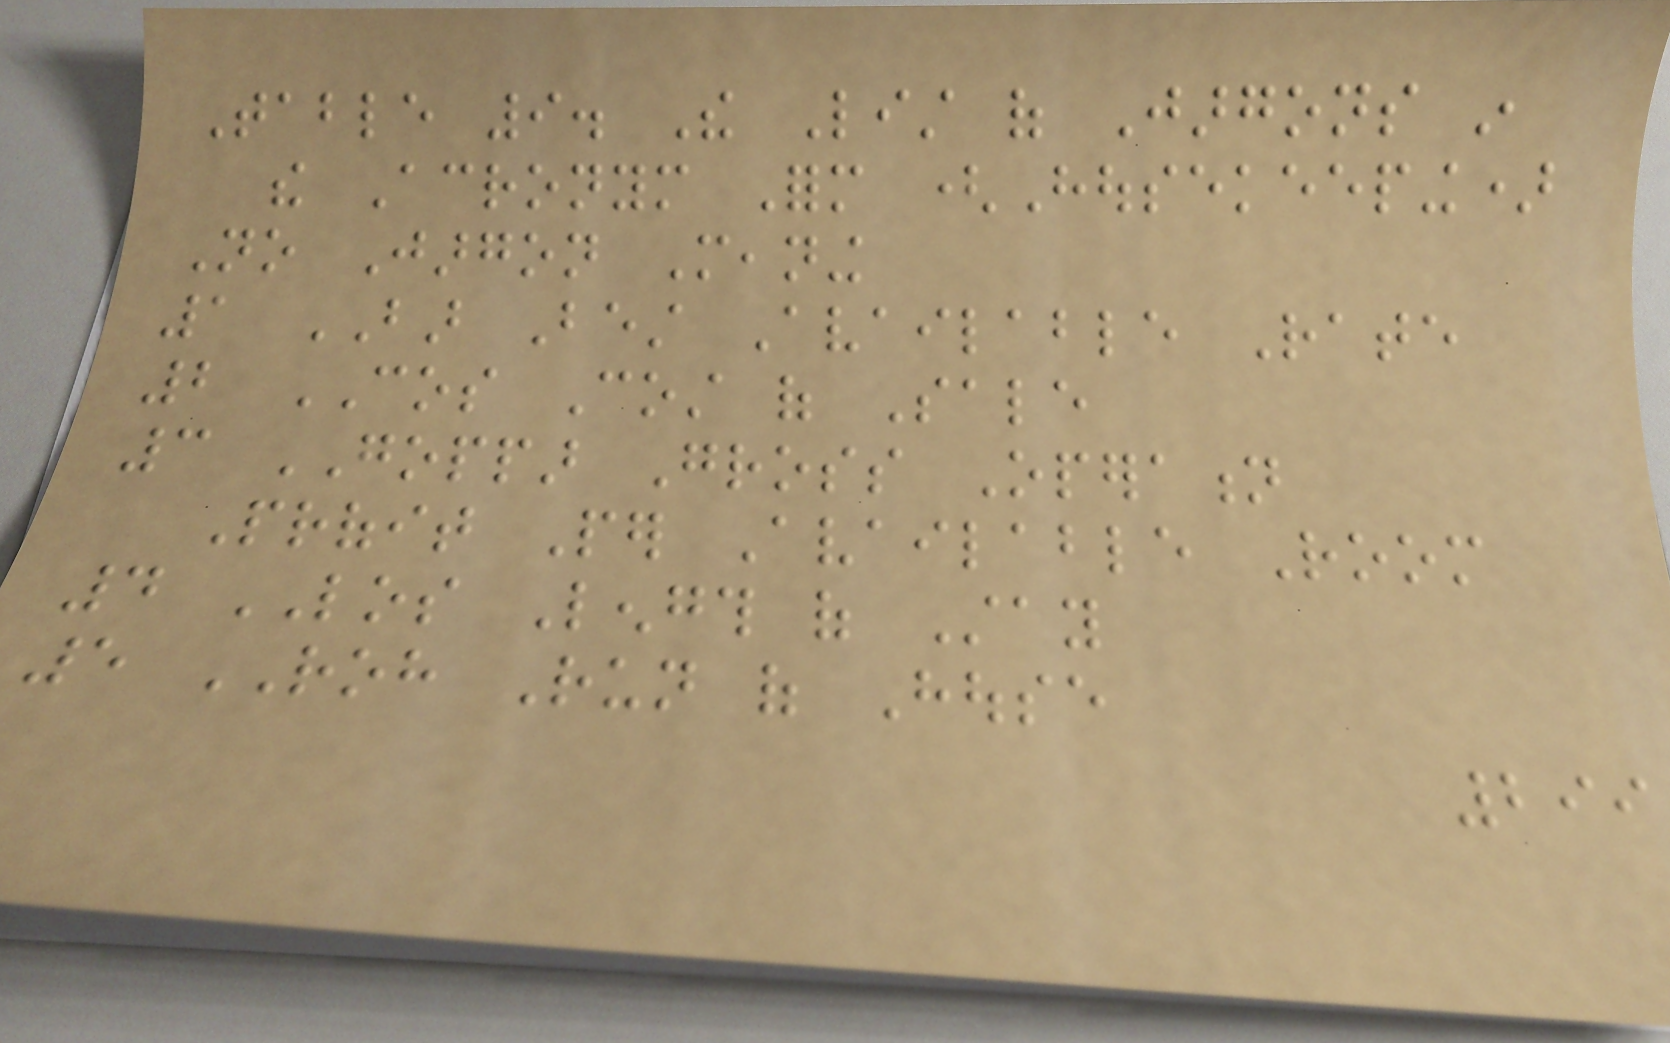Table 9. The List of Jargons in
the Acronym Form (Housekeeping)
No Jargon Meaning
1 BAR Best Available Rate
2 COS Cost of Sale
3 GOPPAR Gross Operation
Profit Per Available Room
4 LOS Length of Stay
5 ROH Run of House
299
